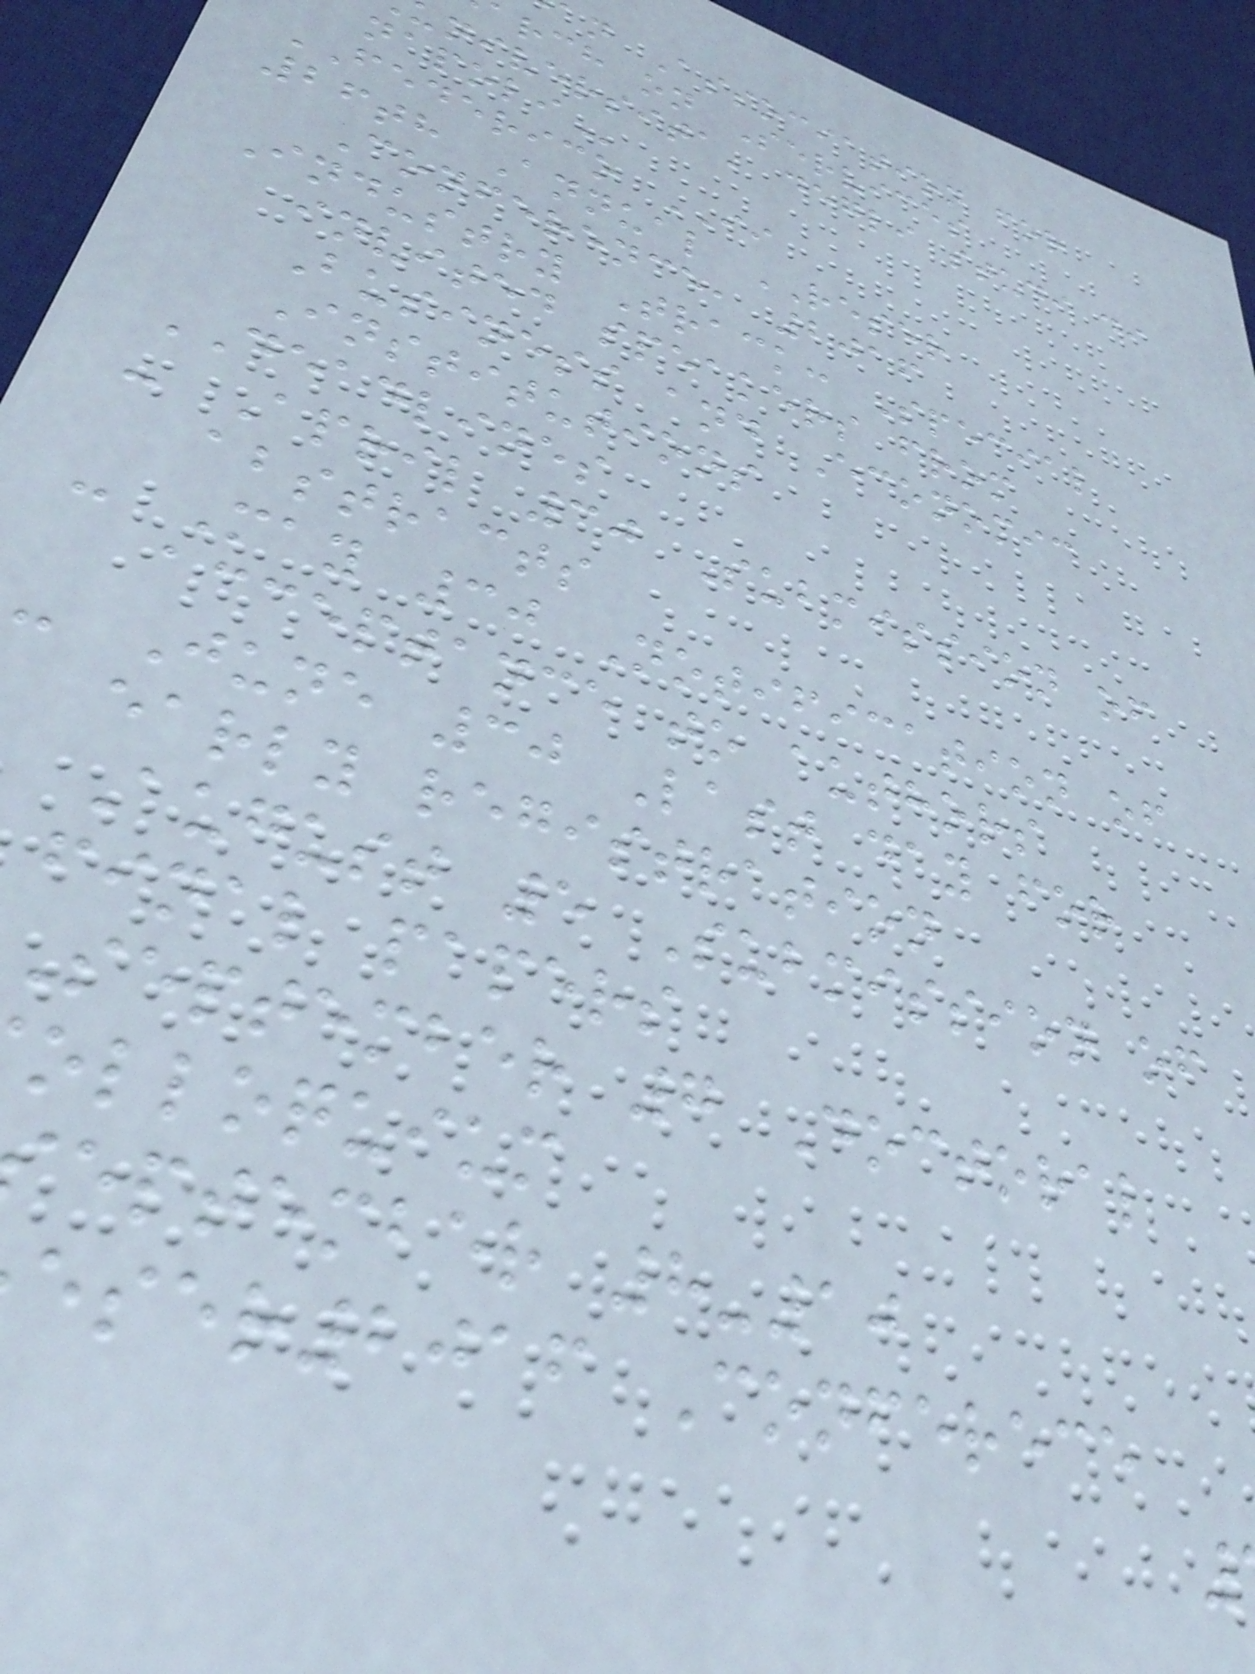n Association for
rch on Services
niversita' degli studi di
FEDERICO II
26th Annual RESER
Conference, 2016
Industry Track: Special
invited speakers from
Business and Economic
Institutions
DEADLINES
- April 30 Submission of
abstracts
- May 30 Notification of
acceptance to authors
- June 30 Last day for
early registration
August 5 Submission of
final papers
september 7 Doctoral
olloquium
eptember 8-10
eser2016 Conferece
